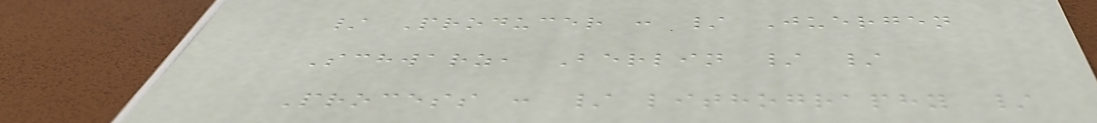/ Producer : / Juergen
Schwarz, Berlin / /
Process : / lithography /
